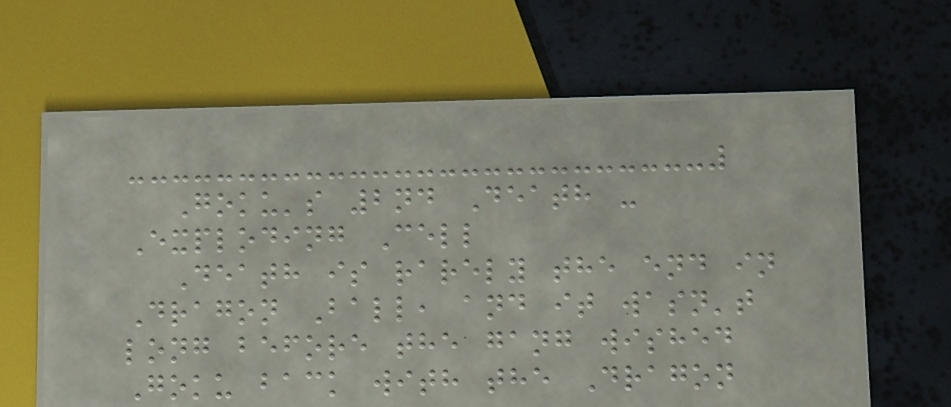Goku's 2nd Death -
Exploding Cell
Death is rarely the end in
Dragon Ball, and it wasn't
long before the gang wished
Goku back with the Dragon
